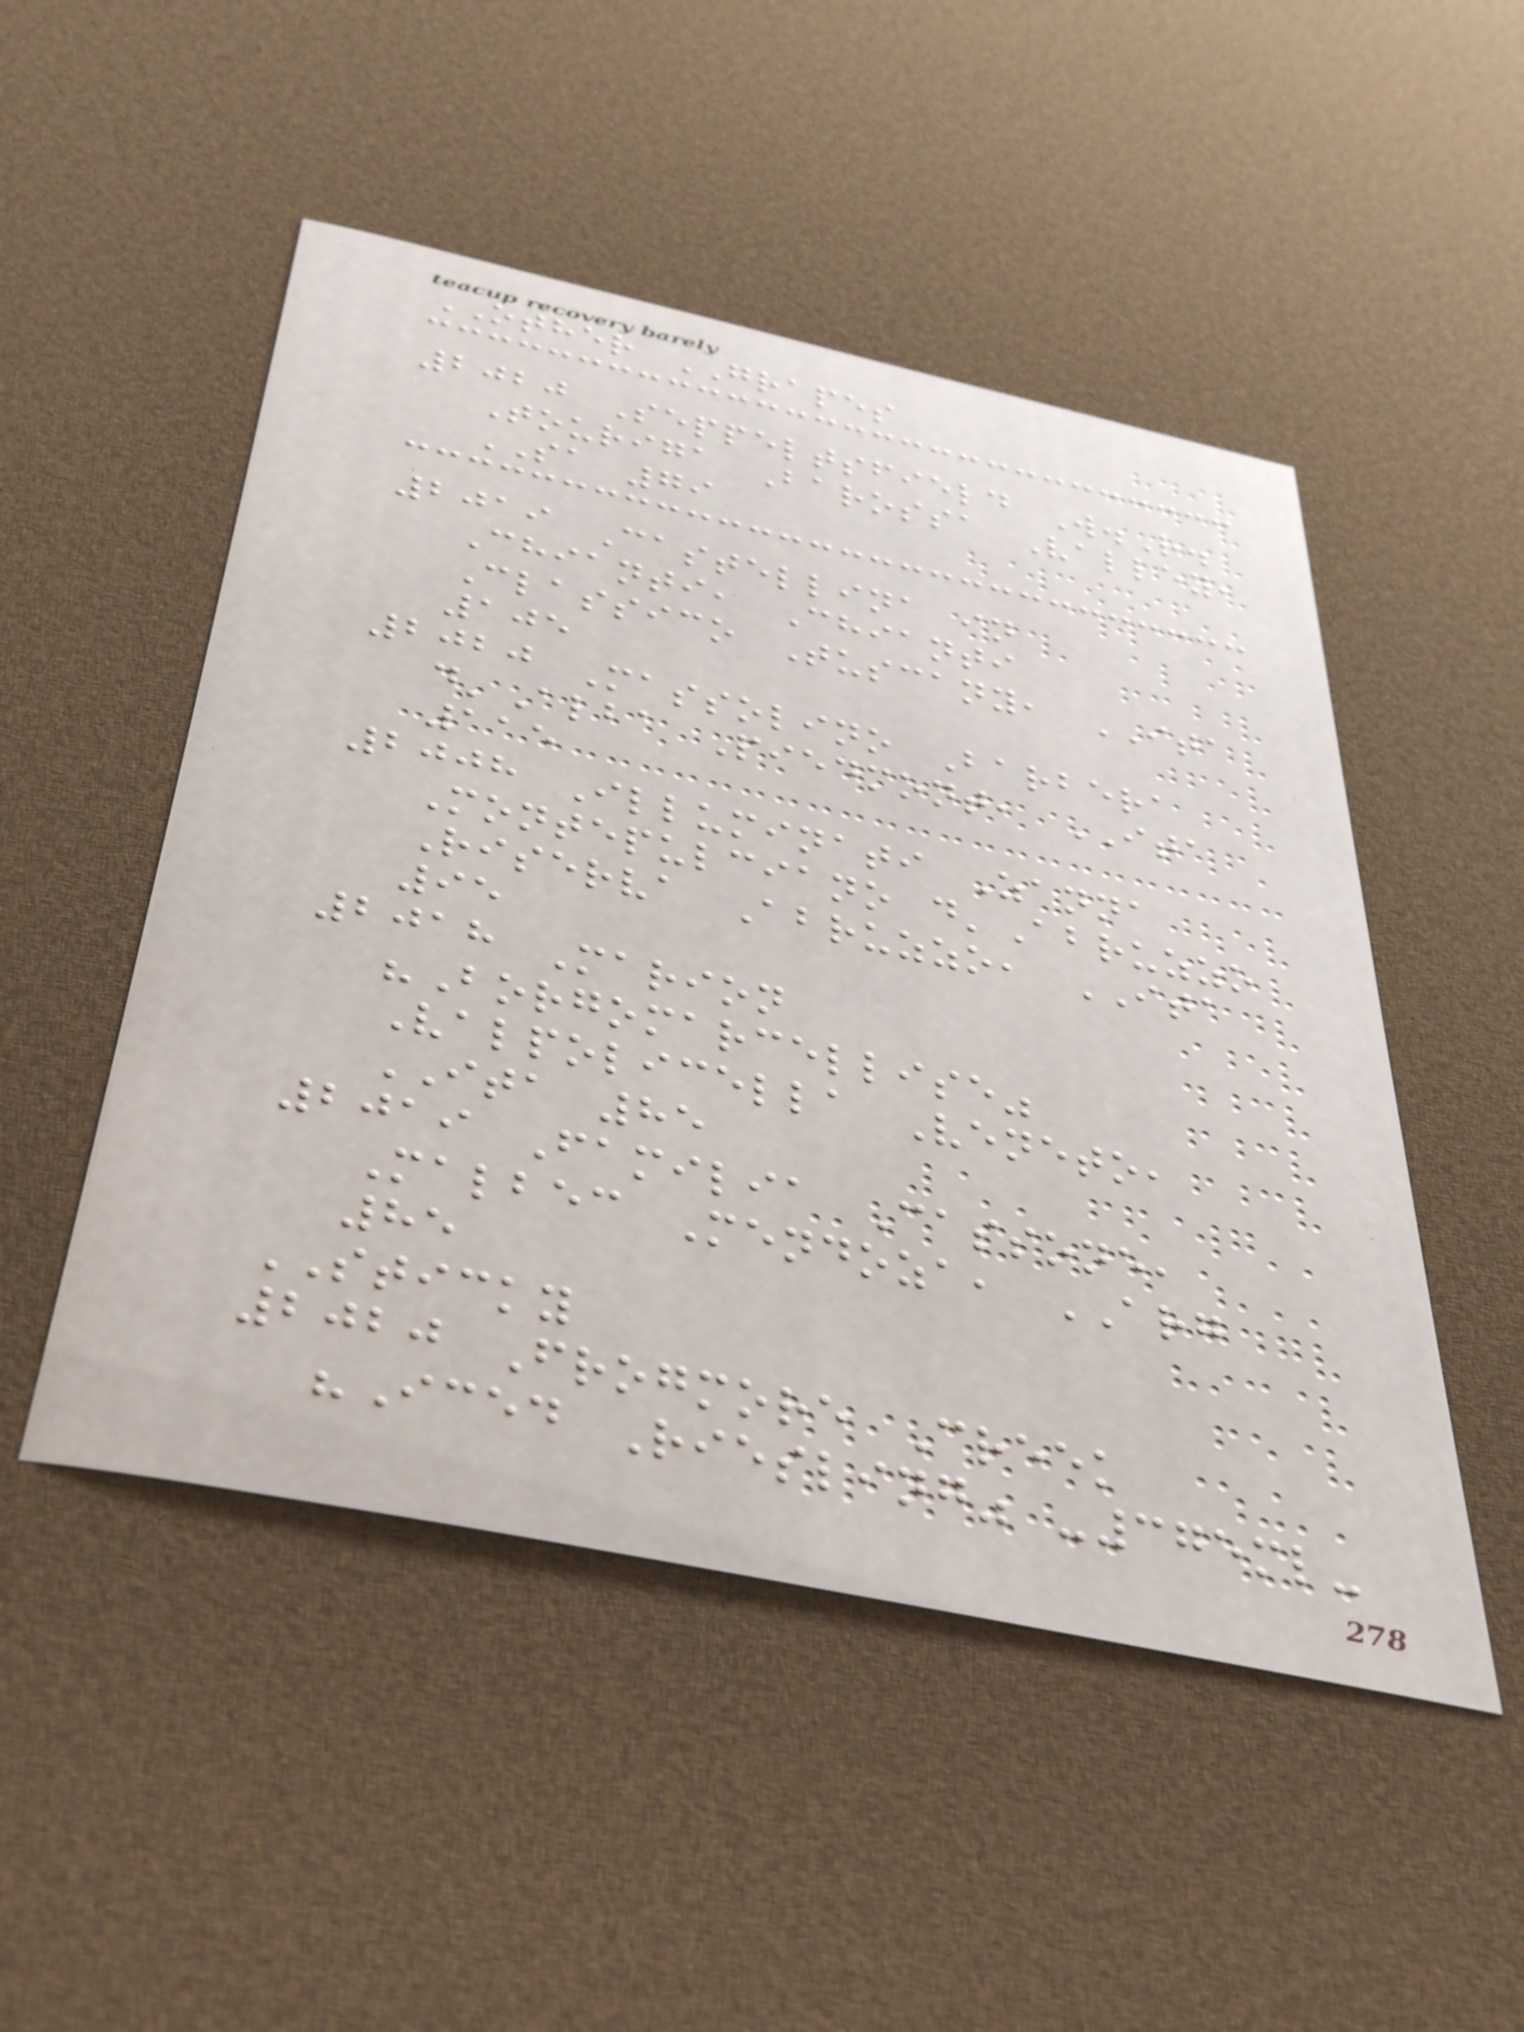OTHER GRAPES
2020 Seppeltsfield W.R.
Touriga Barossa Valley,
SA 79
2019 Castellina in
Chianti, Chianti
Classico Tuscany, ITA
105
2020 Massolino Barbera
d'Alba Piedmont, ITA
115
2008 Illuminati Zanna
Montepulciano d'Abruzzo
Riserva Abruzzo, ITA
95
2018 Marion
"Borgomarcellise"
Valpolicella Veneto,
ITA 85
2019 Familia Cassone,
Malbec Mendoza, ARG
85
STICKY
2020 Frogmore Creek
"Iced Riesling" -375ml-
